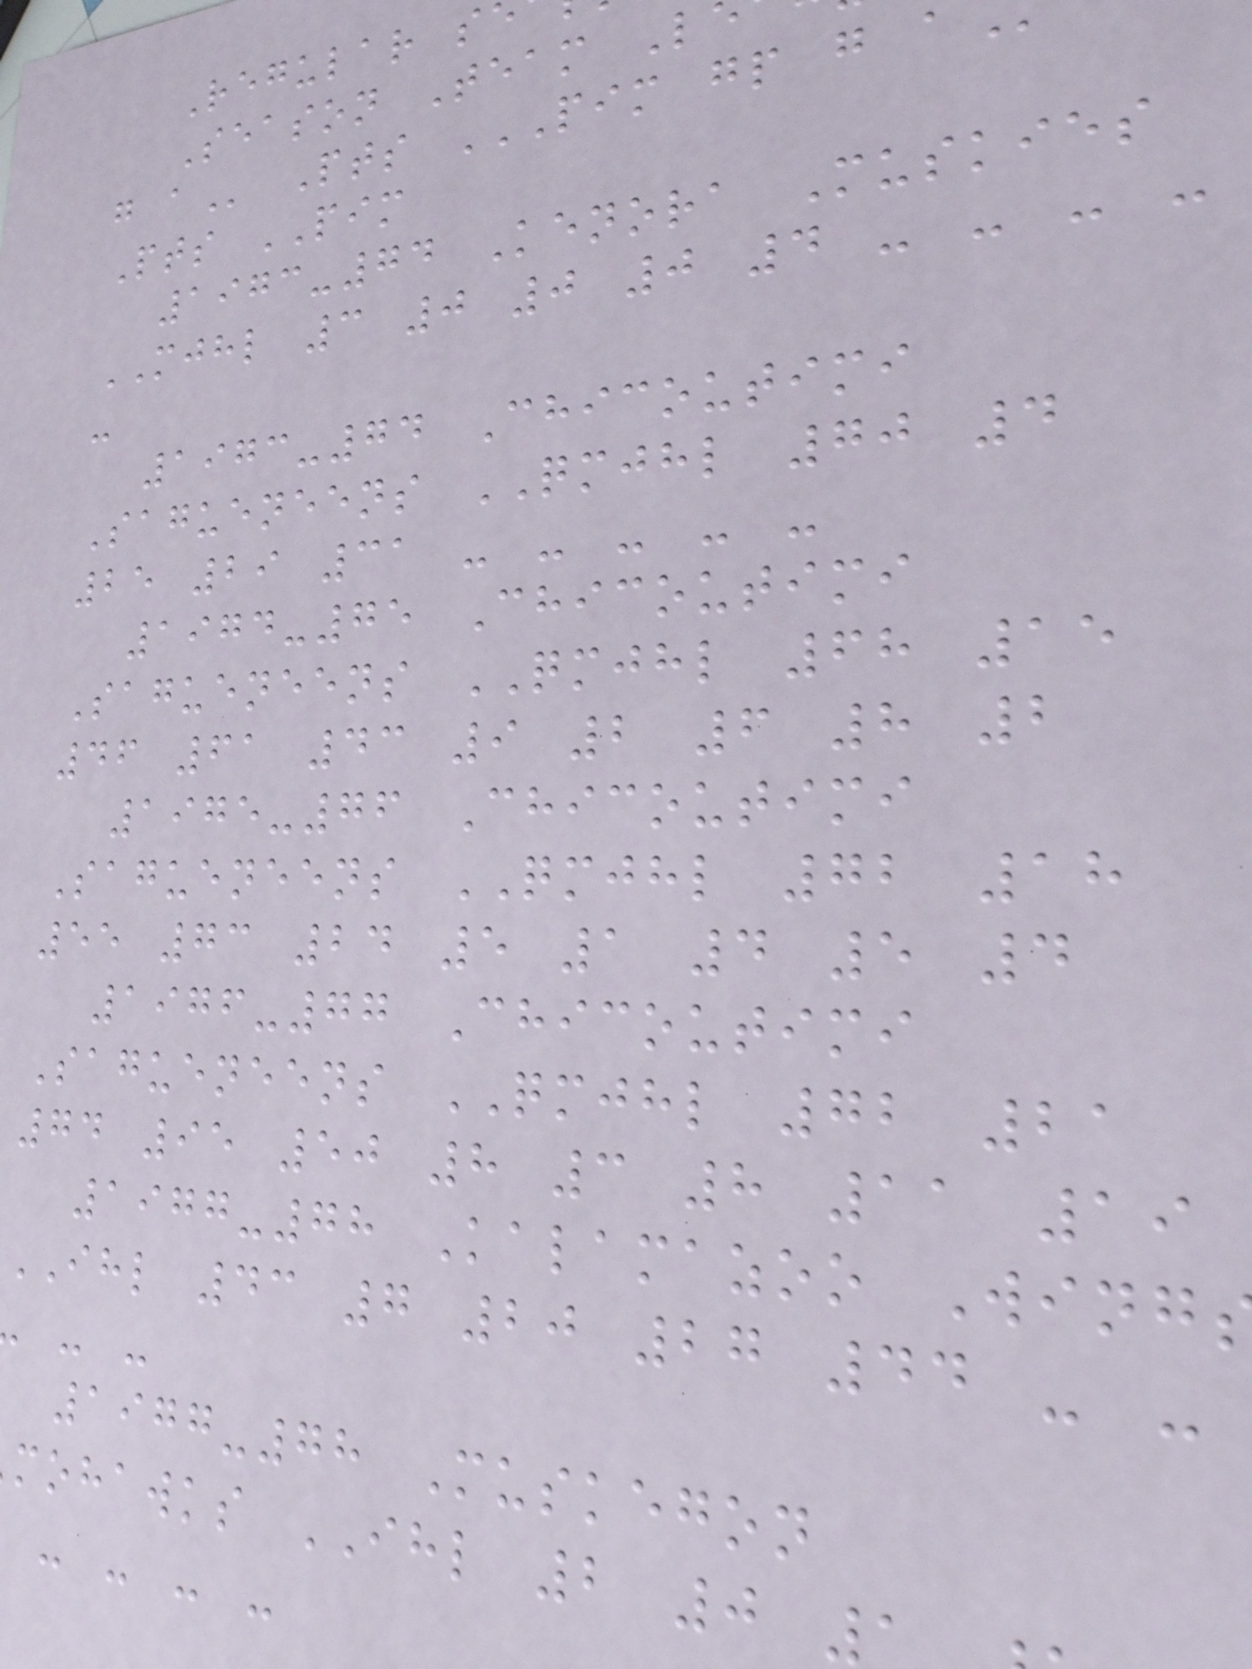Regular s
Season Team L
Pts PIM
1973-74 Kenora Muskies
MJHL 3 0 0 0 4 - - - -
-
1973-74 Chicoutimi
Sagueneens QMJHL 70 4
25 29 31 - - - - -
1974-75 Chicoutimi
Sagueneens QMJHL 68 15
46 61 43 9 2 6 8 2
1975-76 Chicoutimi
Sagueneens QMJHL 72 18
55 73 24 5 1 4 5 4
1976-77 Chicoutimi
Sagueneens QMJHL 72 21
74 95 50 8 3 8 11 19
1977-78 Kalamazoo Wing
IHL 43 7 20 27 44 - -
1977-78 Muskegon
mohawks IHL 2 0
- - - -
